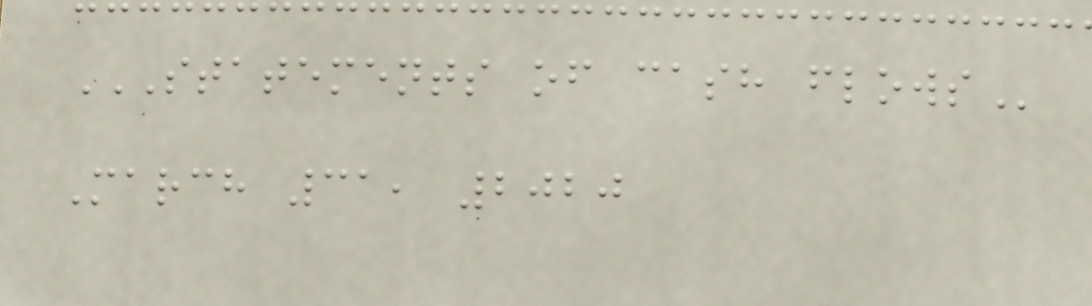STATEMENTS OF CASH FLOWS
March 31, 2020
